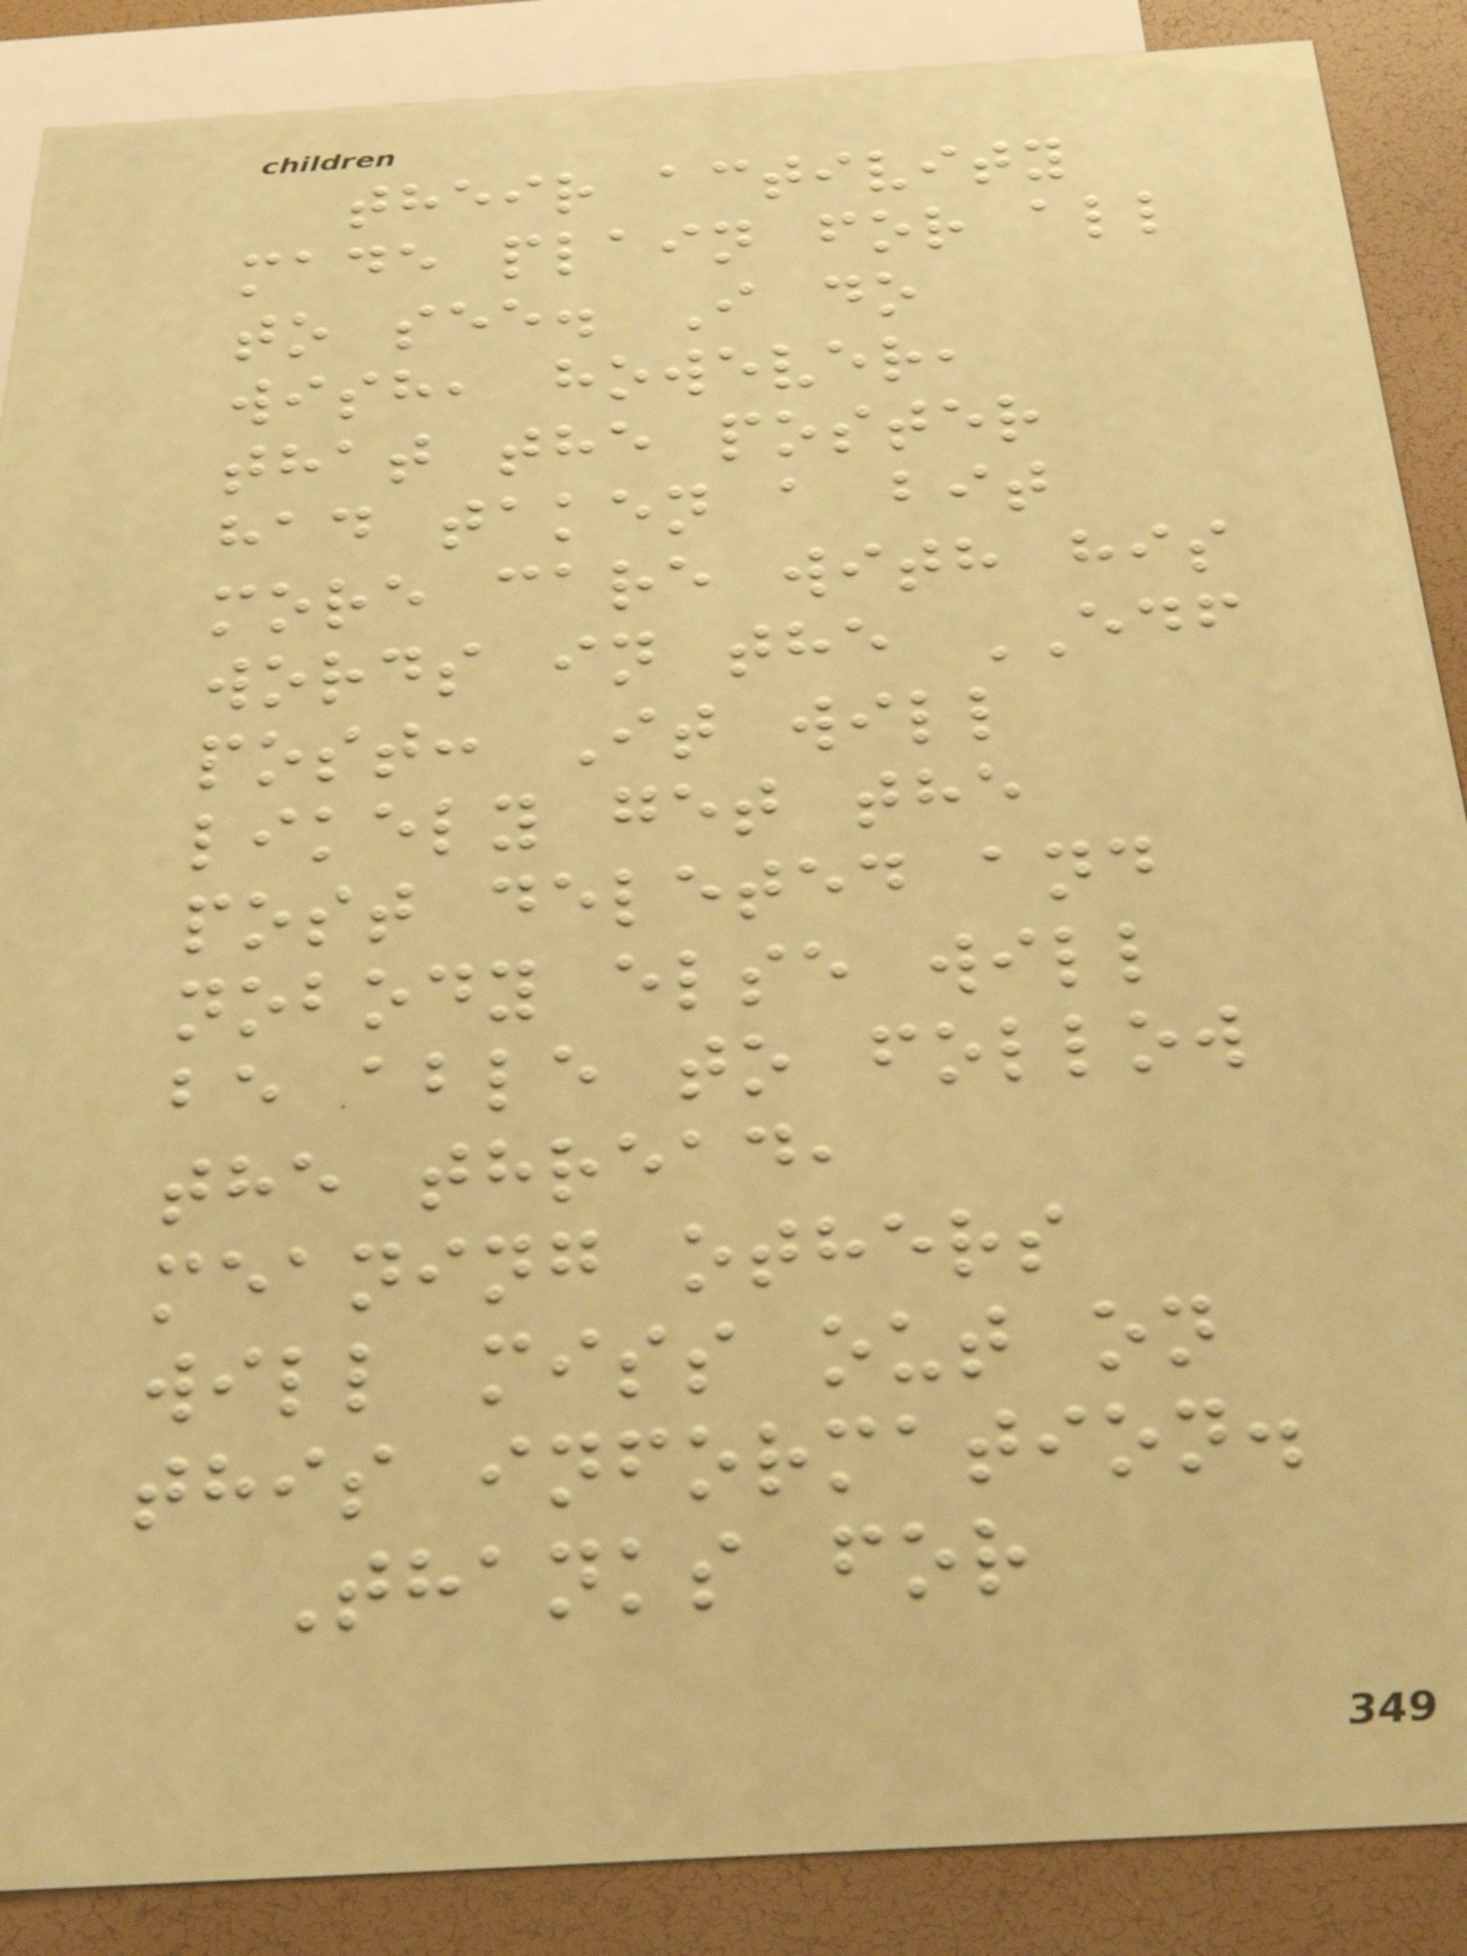their activity
made plain for all
to see. I do
wish, however,
that the poster
had taken a bit
more care with his
words in the EDF
post: It will
likely get the
post deleted and
nobody else will
be able to follow
the thread,
meaning others
will miss out on
this information.
Thanks for
